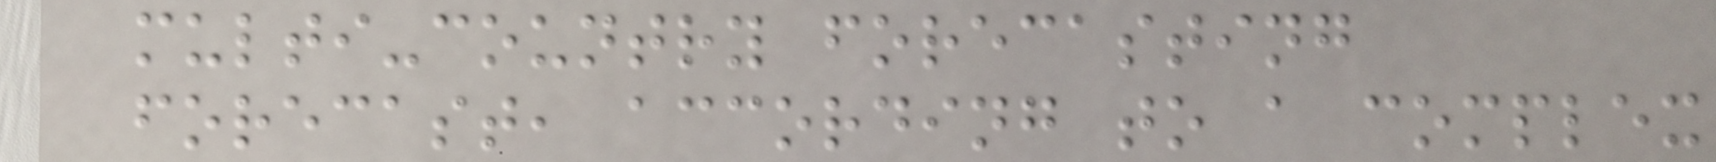multi-country forecasting
forecast, according to a complex
